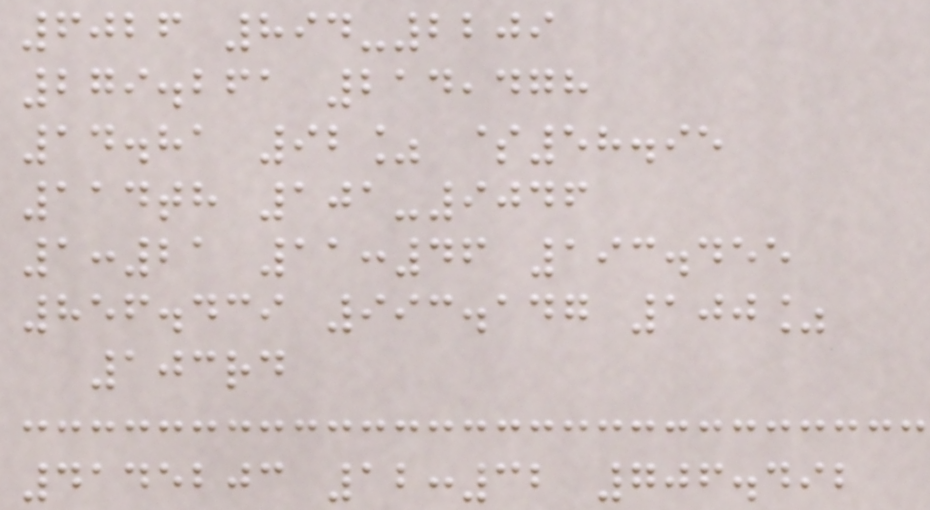6026 894-2209
279.261 214,478
14.81 92% $58.95
114th 101-9046
1:21 11:46 193.455
856.439 993.147 100%
103rd
4145203 12:32 706.492
